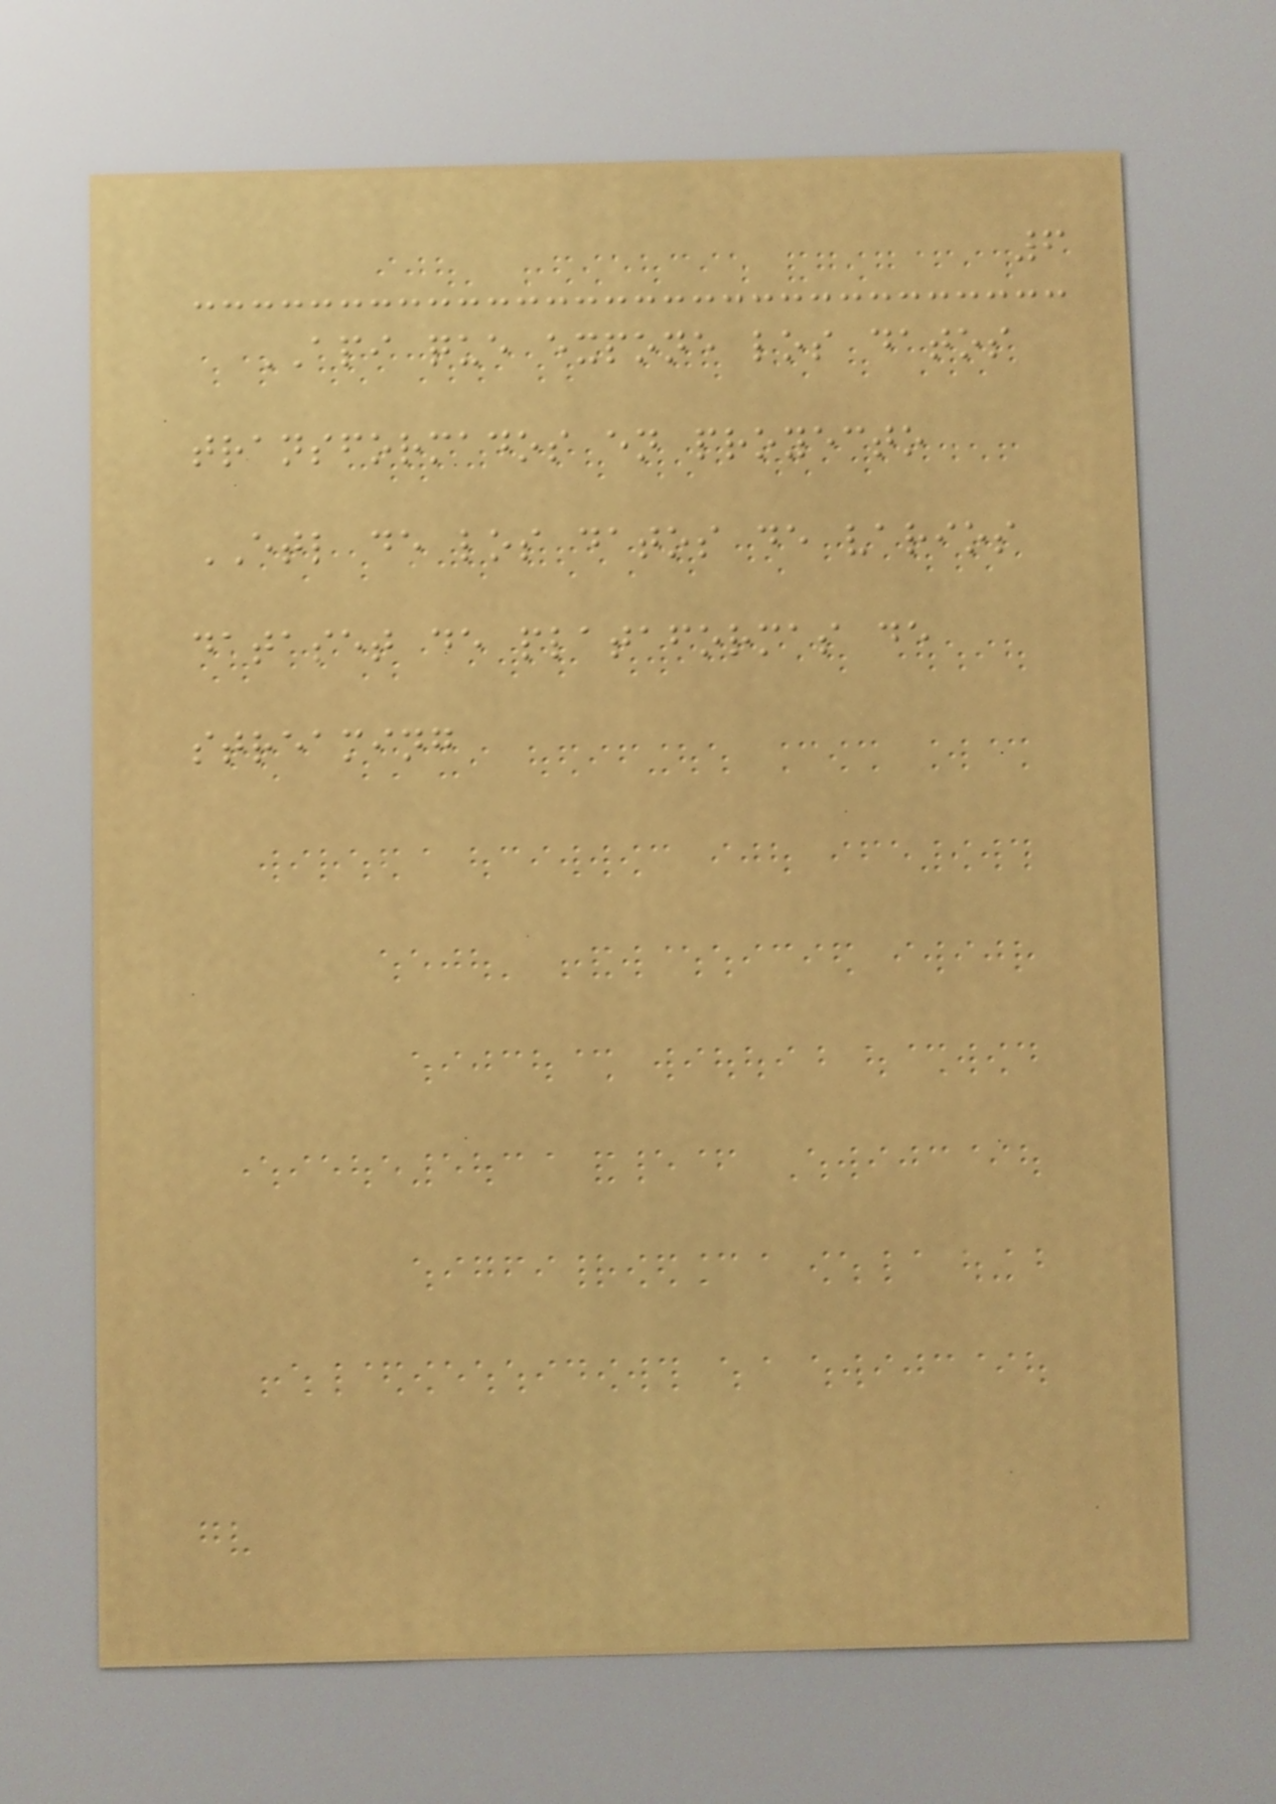6
API que expone los datos
transformados en proyecto
ETL de los datos de varios
dataset de plataformas de
streaming
